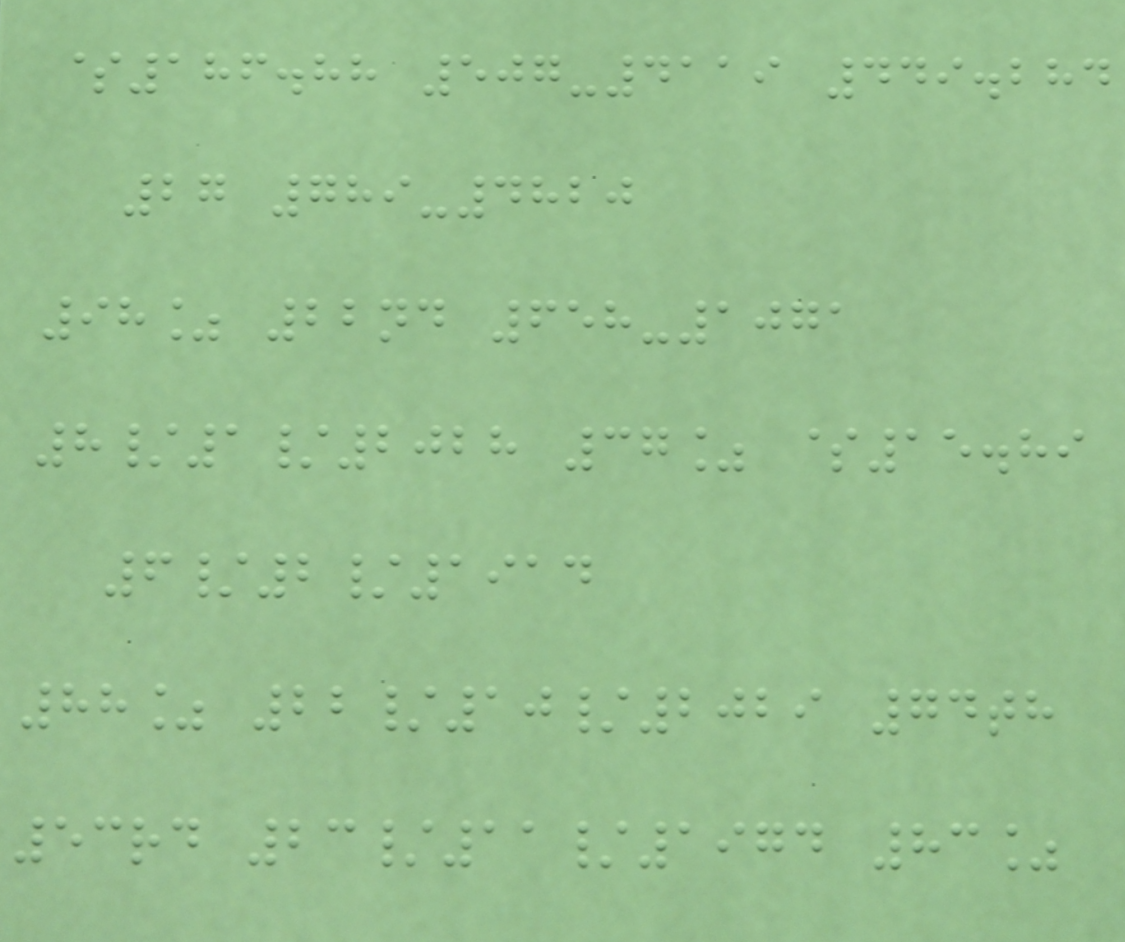$186.88 507-4119 449.284
27 789-4820
98% 22nd 658-1071
8/1/2028 37% $15.89
6/2/1914
88% 22/10/2029 74th
53rd 23/11/1974 83%
